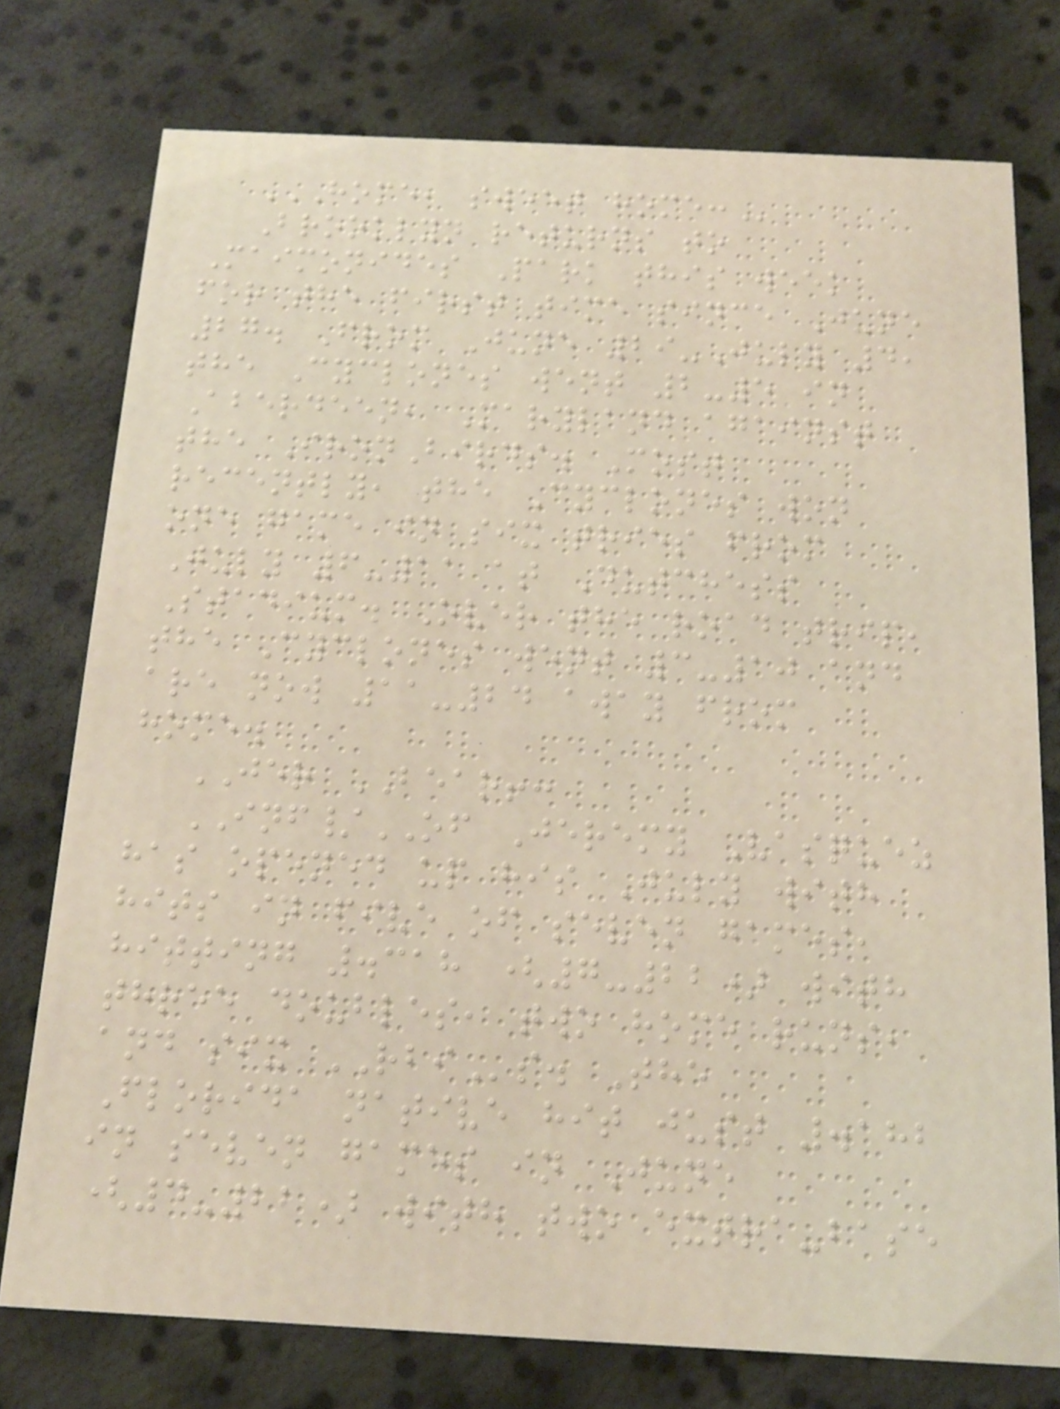HOME, SWEET HOME:
Brooklyn returns to
Maimonides Park this week
for the first time since June
27. From June 29-July 4,
the Cyclones went 2-5 in
Aberdeen, Maryland against
the IronBirds. Most
recently, the Cyclones won
one game in six tries from
July 6-11 at Dutchess
Stadium. Over the road trip,
the Cyclones went 3-10 and
are now 11-24 away from
home.
JER BEAR!:
INF/OF Jeremy Vasquez
has opened up his July with
hits in five of seven games,
hitting .318 (7-22) with
three doubles, two home runs,
and six RBIs. The
Florida native hit just .182
in seven games in June
(4-22) with two extra-base
